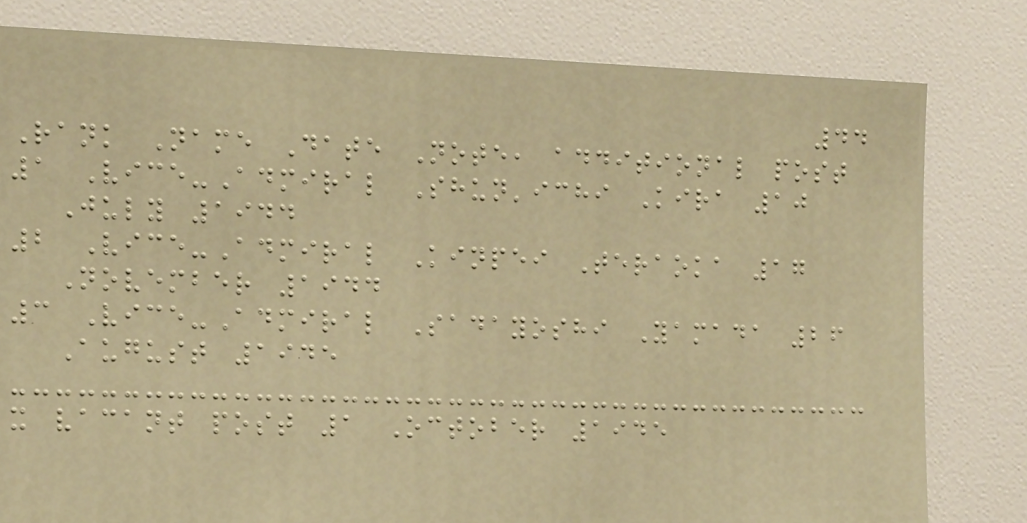44
Rank Name Date Note, additional post
1 Vice-Admiral Shun'ichi Kira 10
July 1944
2 Vice-Admiral Kinpei Teraoka 17
November 1944
3 Vice-Admiral Sadayoshi Yamada 26
August 1945
x vacant post 1 October 1945
